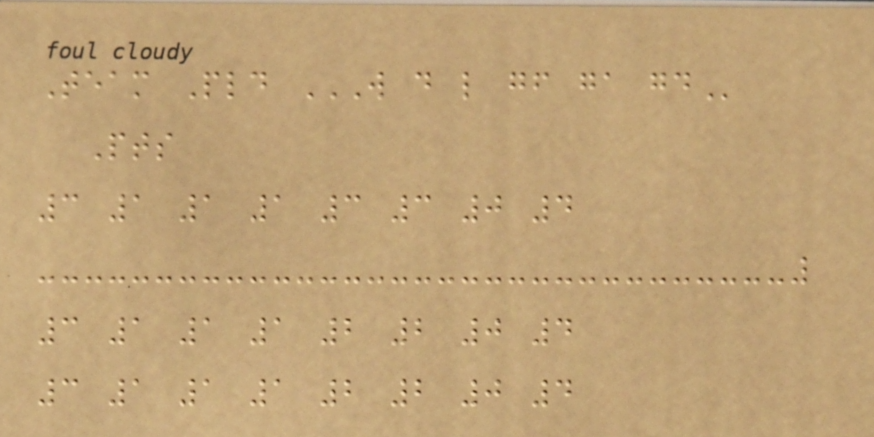Team Pld W D L GF GA GD
Pts
3 1 1 1 3 3 0 4
3 1 1 1 2 2 0 4
3 1 1 1 2 2 0 4
